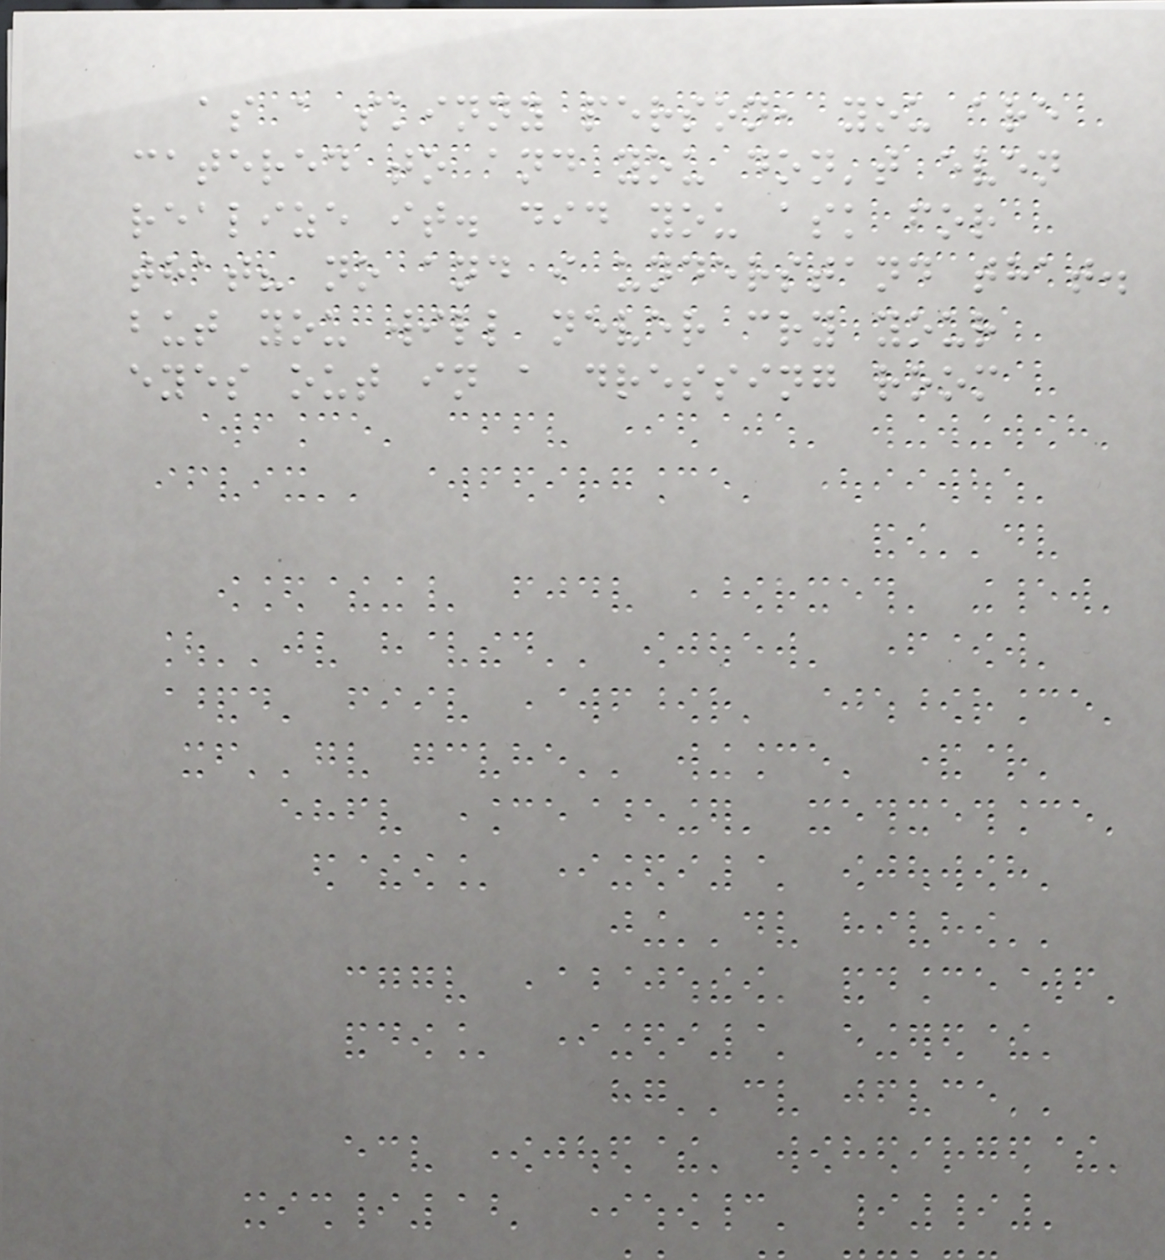as a skinny person, you are
catered to and you don't even
realize it. did you ask for
that? no and i understand that.
but you will never cry your
eyes out in a dressing room
